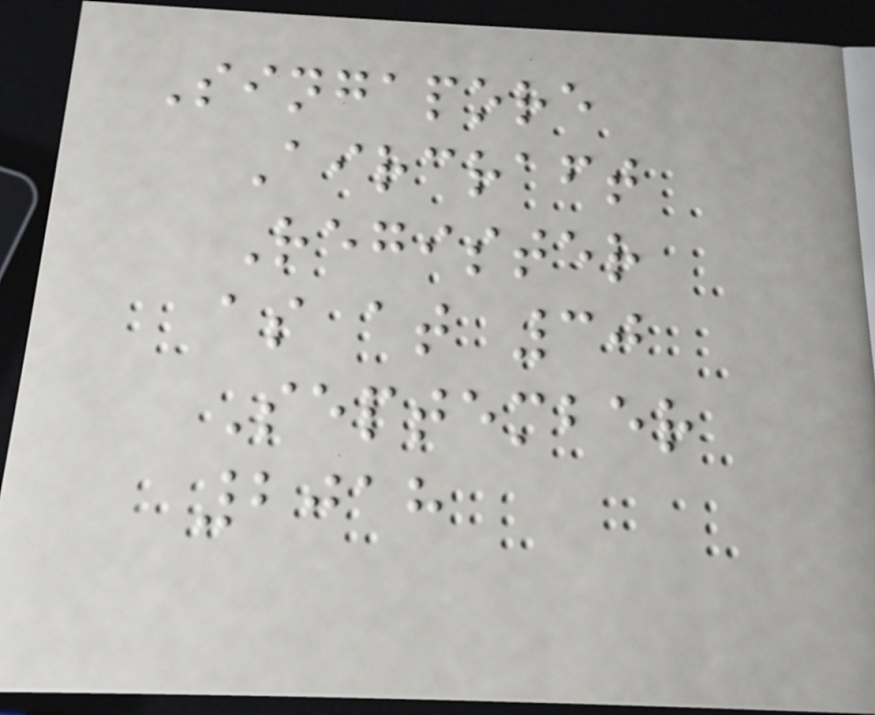Singapore
Aircraft
Register
as at 30
September
2018
